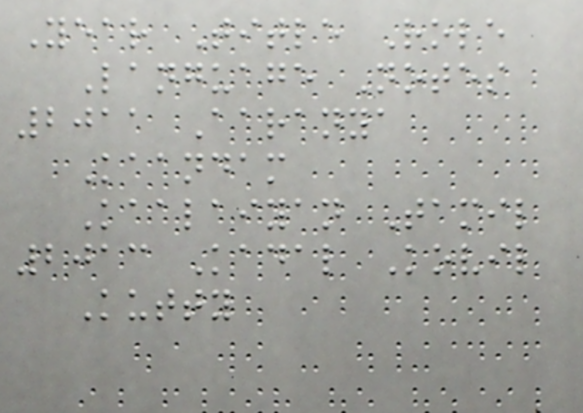Year Title Role
Language Notes
2011 Aaranya
Kaandam
Kaalaiyan Tamil
2013 Kadal Kovil
Kutty
